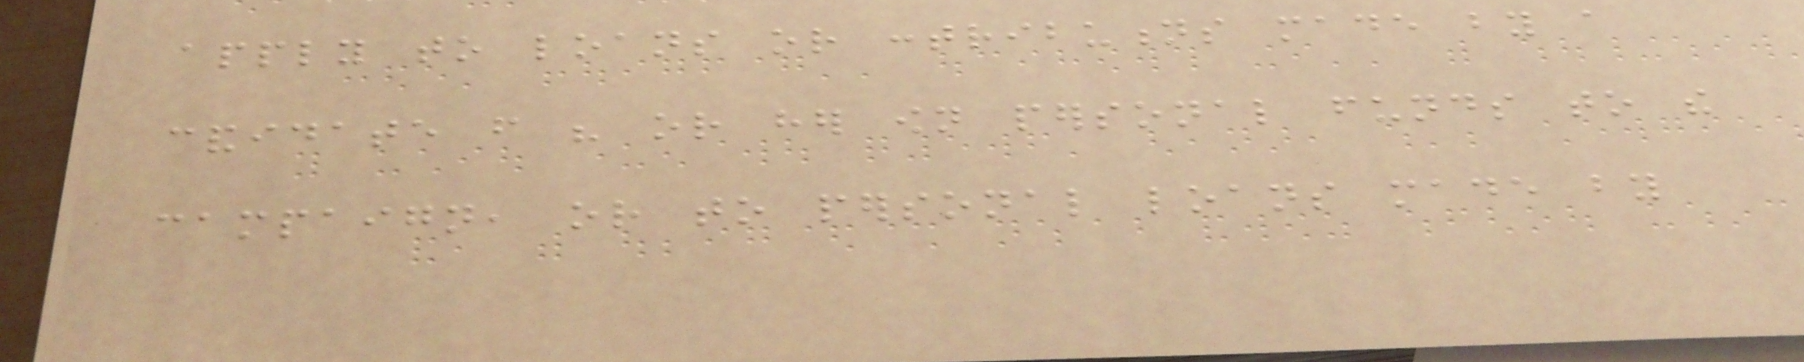apply to loans or contributions made by a
candidate from his or her own personal funds to the
campaign, or to personal loans made by
